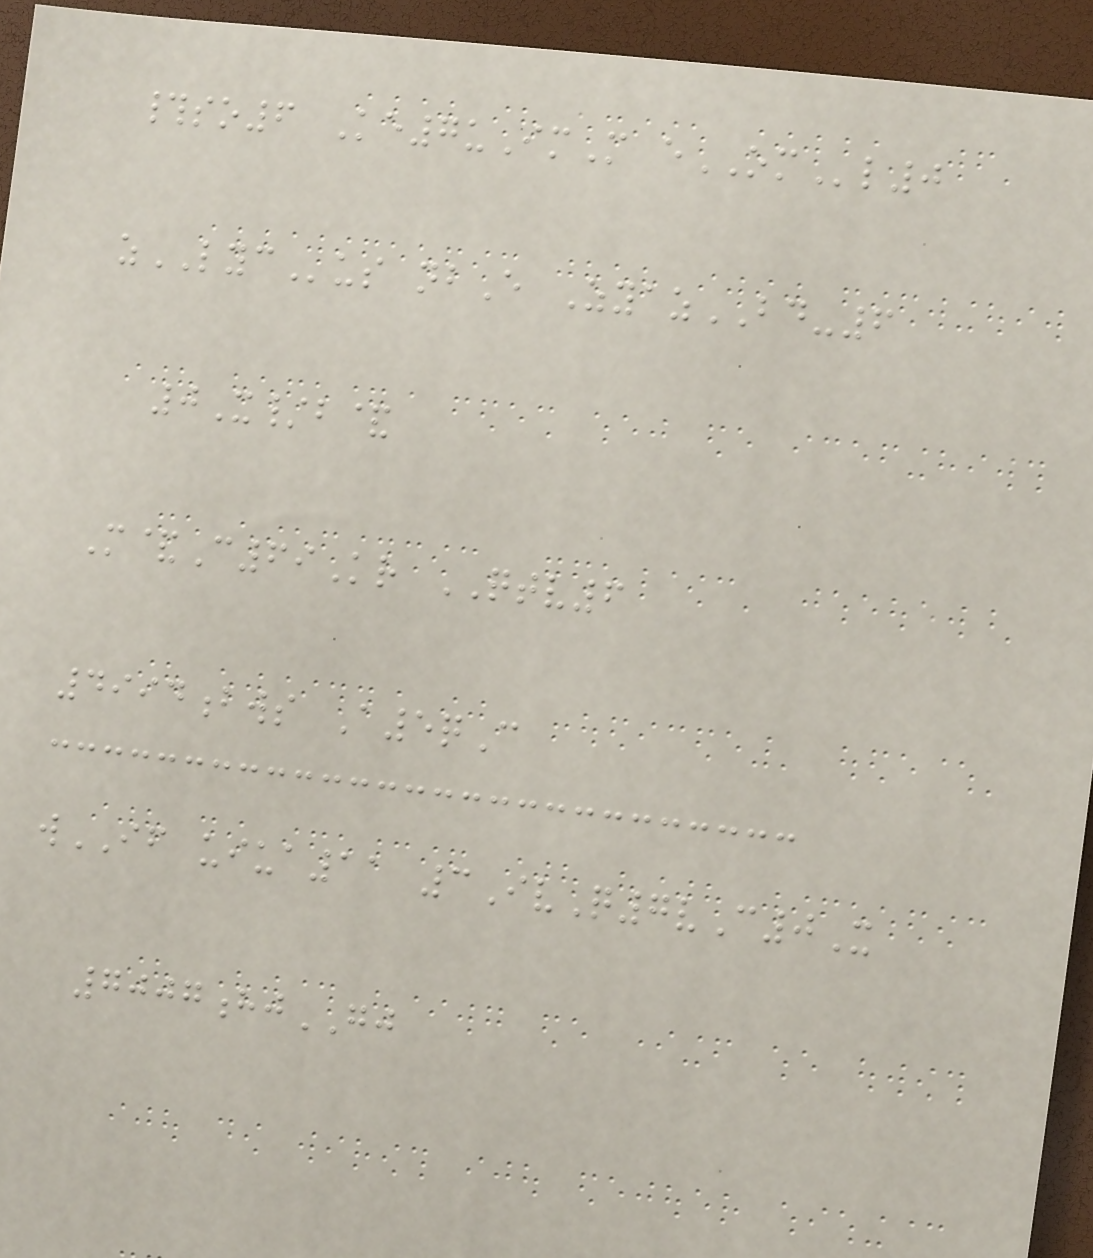#so6 Ke7uImM eOMl0
zLYCus nbE ZyazBD-6
0X/b&
M&C69Kr QTV6
4994bws A5qC
wIF uiua11 3IvQ7vC0X
7007hjGJ
